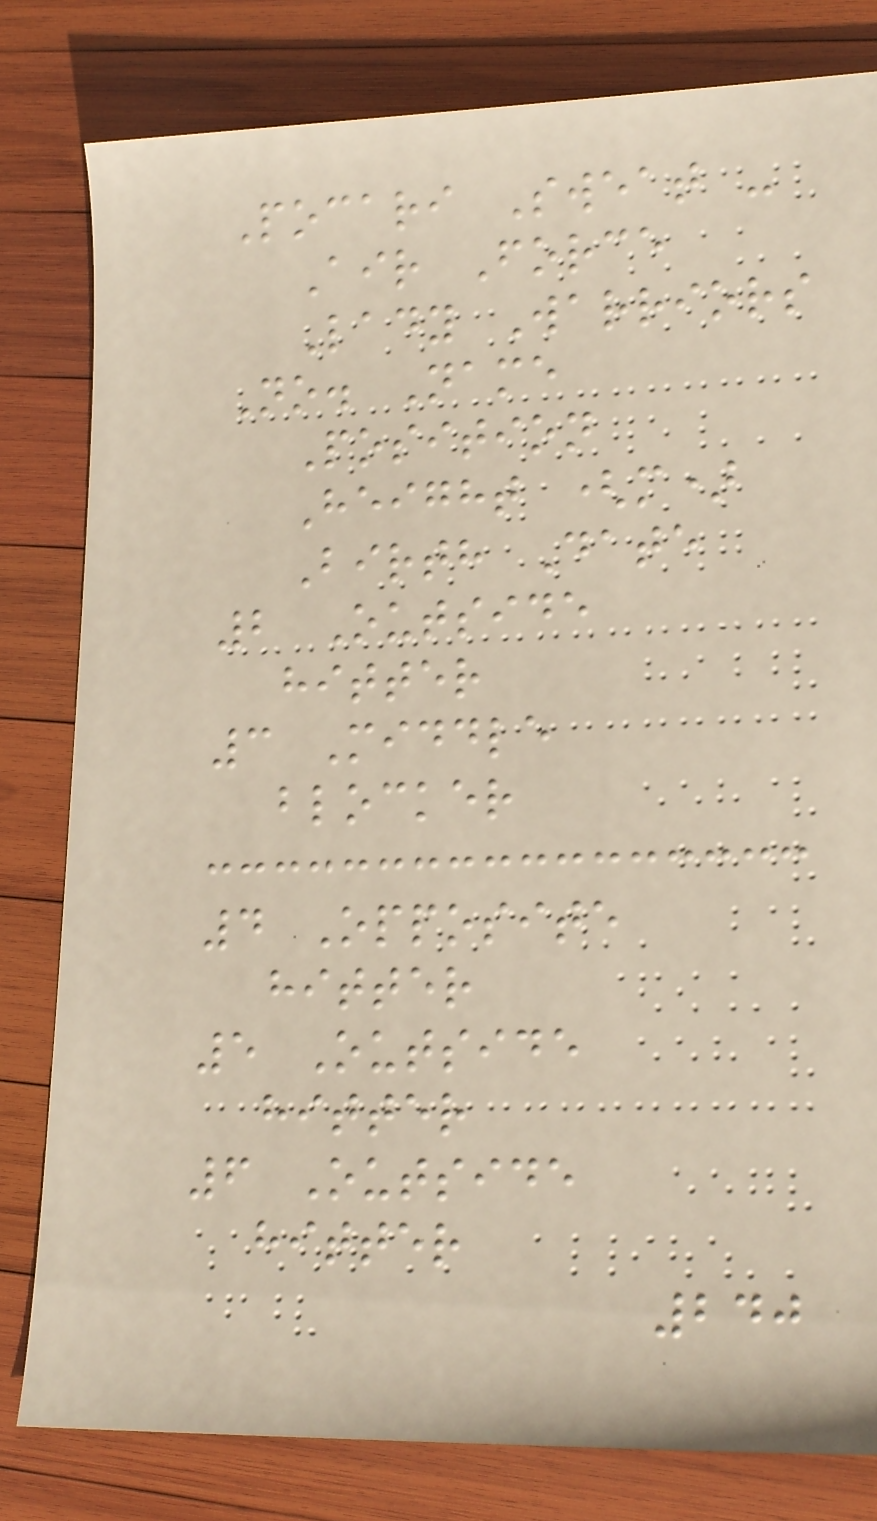Pocari Sweat -
Air Force
Lady Warriors
No. Name
Position
Height (m)
Birth Date
2 Outside
hitter
3 Middle
blocker
4 Opposite
hitter
5 Outside
hitter
6 Outside
hitter
240
